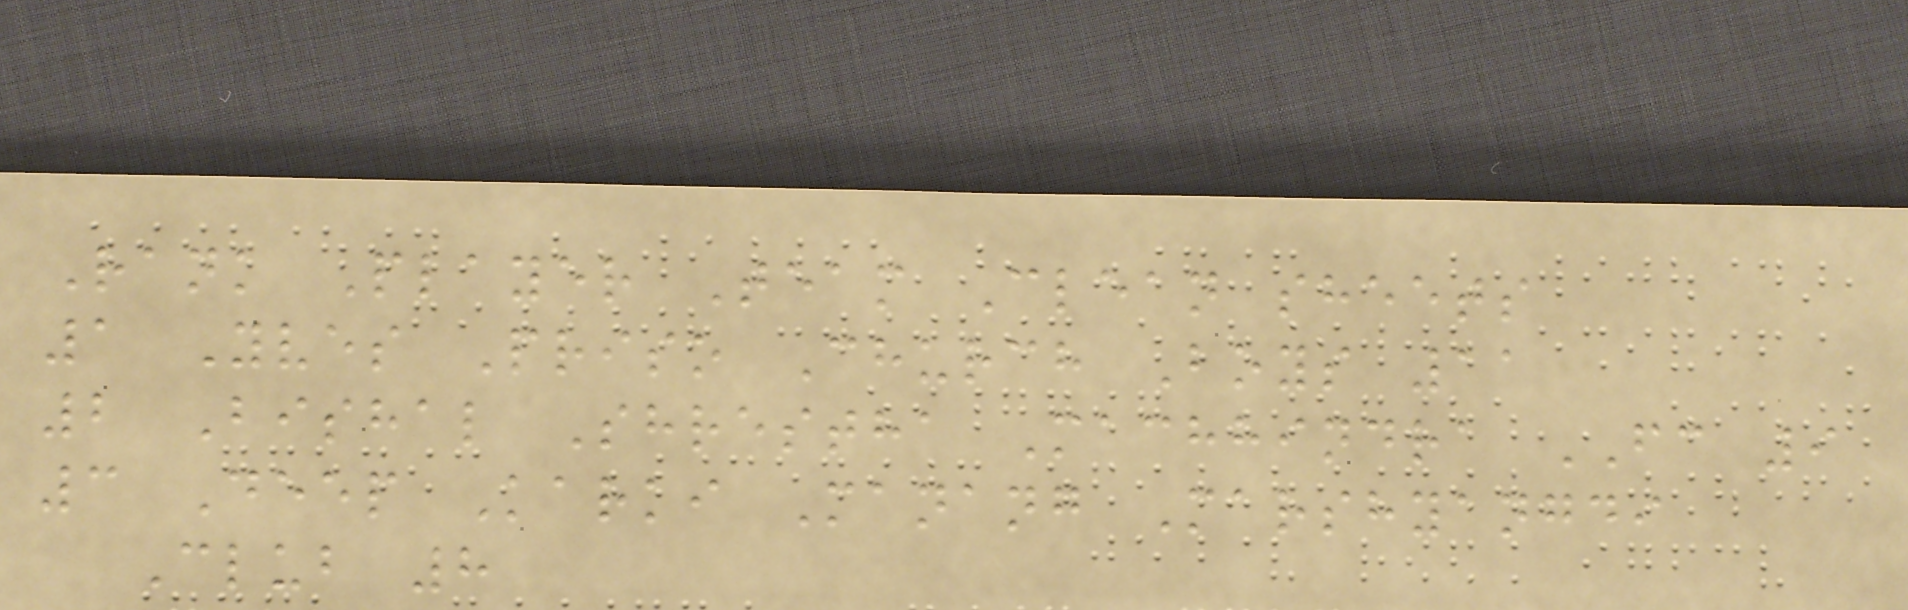Rank Player Team Clean sheets
1 Yves Priso Church Boys 11
2 Bishal Shrestha Machhindra FC 9
3 Deep Karki Manang Marshyangdi
Club 8
